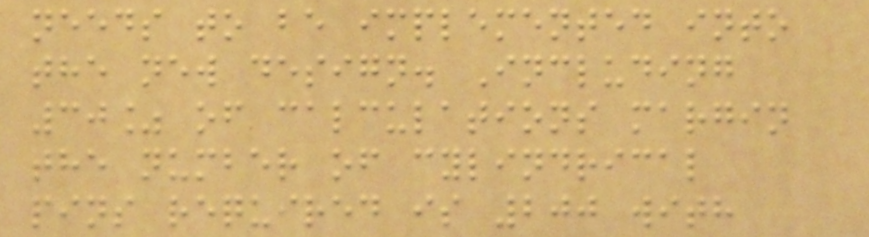needs to be implemented into
the new design. Including
30% of calculations margin
the number of cylindrical
pins required is 200 with
